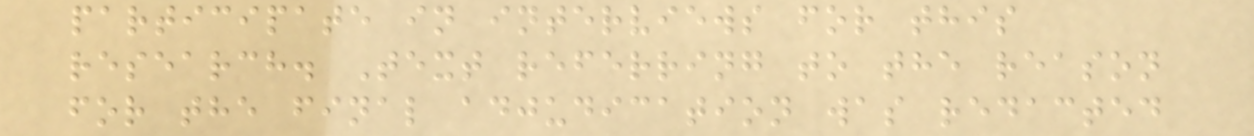participate in interviews for this
research. Text referring to the reason
for the final adjudication was redacted
